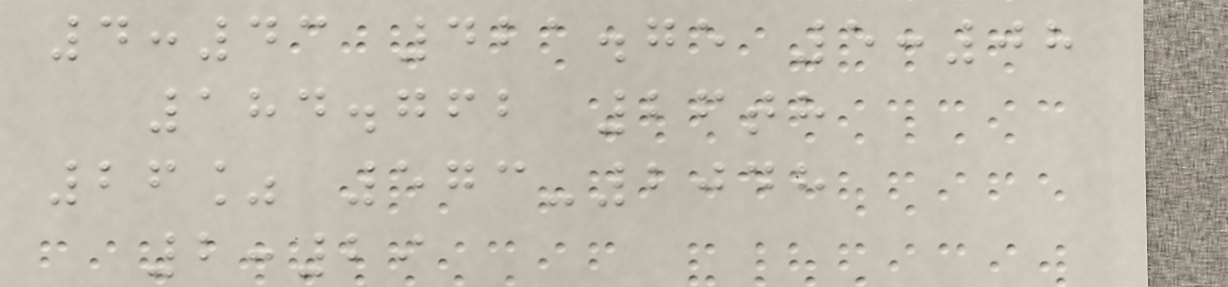4:43 421.75 5:08
184.762 26th
26% 573-2048
2:29
